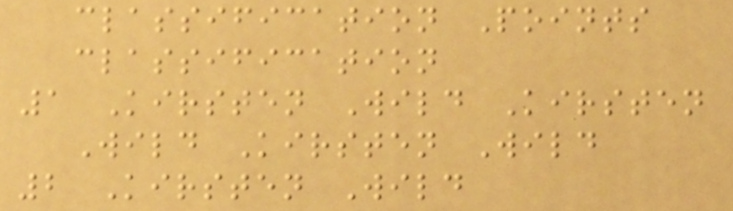classification Points
classification
1 Kirsten Wild Kirsten
Wild Kirsten Wild
2 Kirsten Wild
